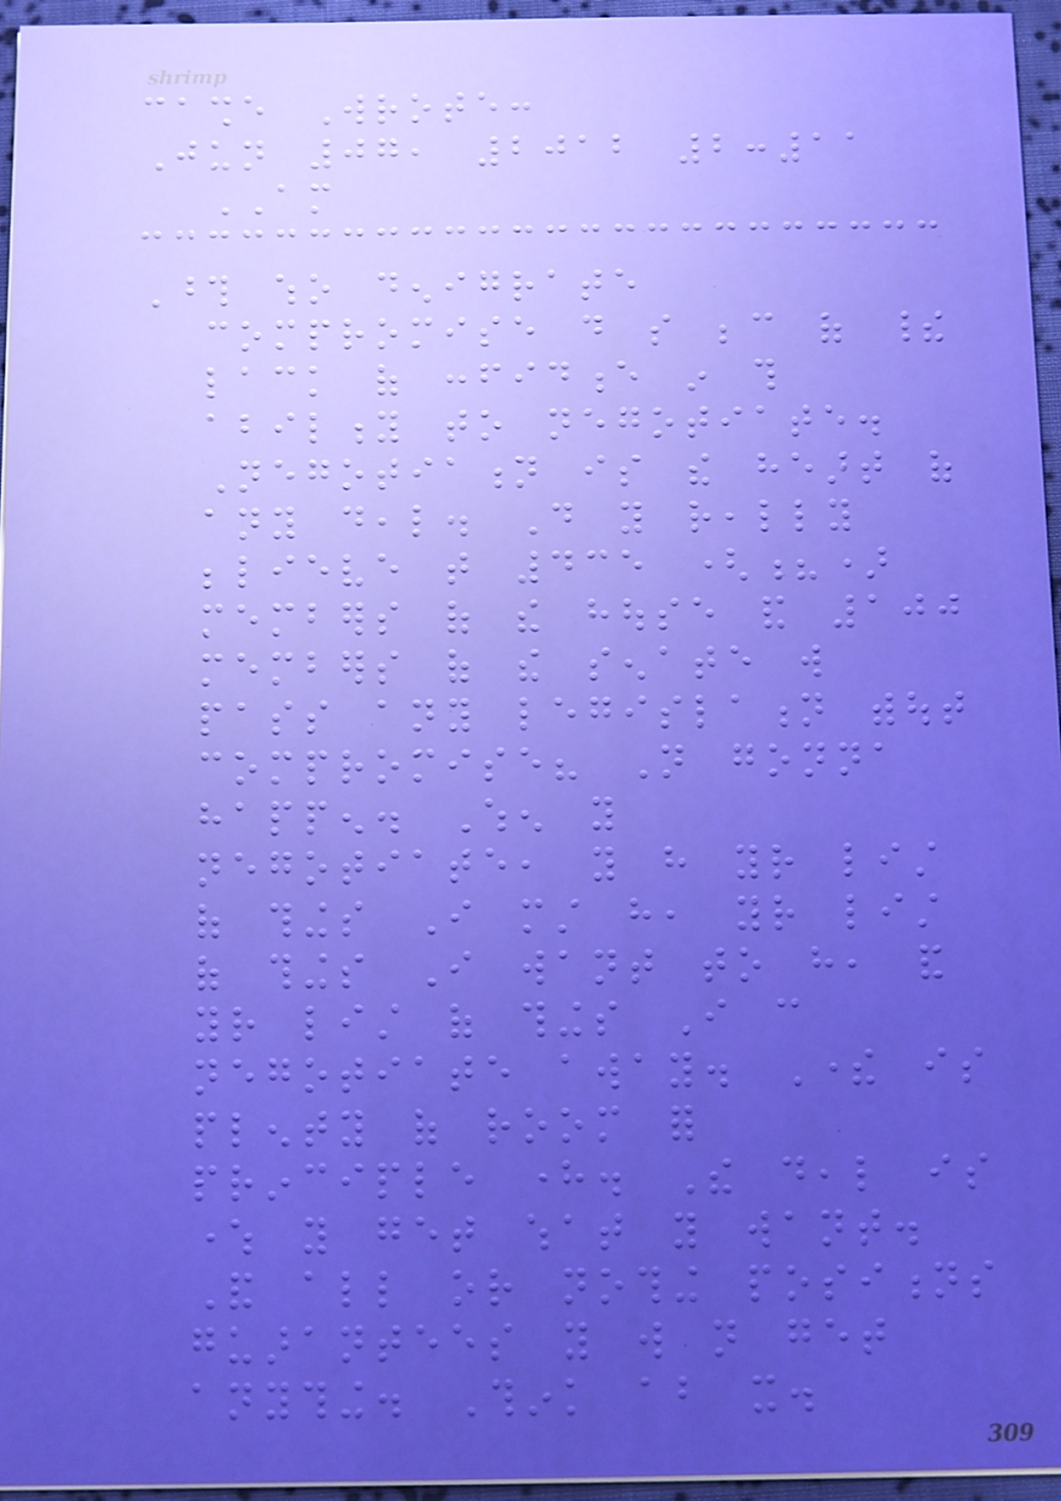cashe Wrote:
Jun 07, 2012 2:11
AM
Those who denigrate
compromise do so because of their
lack of confidence in this
ability to negotiate.
Negotiation is the heart of
any deal. Do you really
believe that 435 (?)
members of the house and 100
members of the senate will
pass any legislation without
compromise? Not gonna
happen. When you
negotiate, you have your list
of things I must have, your list
of things I want to have, and
your list of things I can
negotiate away. There is
plenty of room for
principle here. The deal is
where you get what you want.
And all or nothing positions
guarantees you will not get
anything. Think about it.
